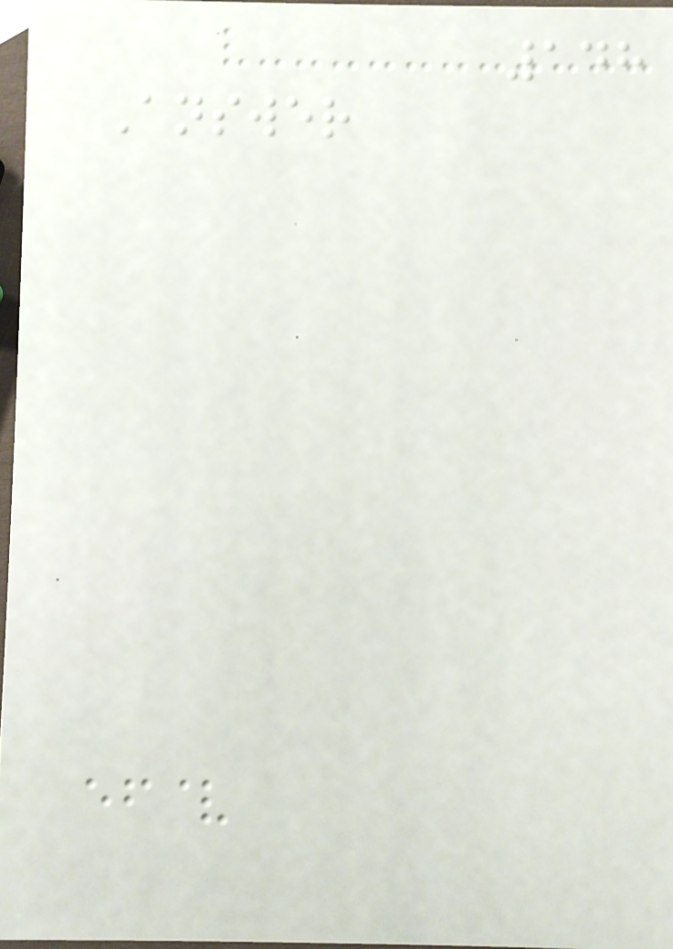148
Answer
